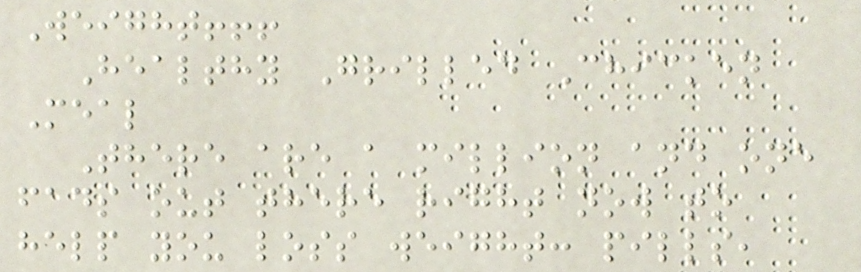Weight!!!
Healthy Grilled Chicken
Meal
There are a million and one
fads out there right now to
help you loss weight: pills,
